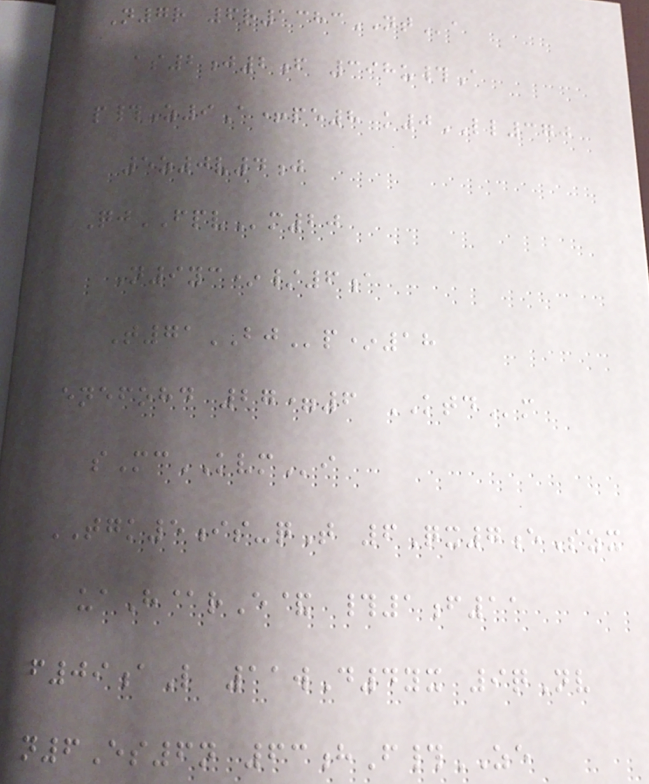N7r 6r1383NTa
as2j2f 398u#A
p#Z9A+pe8 k0LL370
5z0v4j
QjFPVm20
N9yc*/6a
T71BJp*18
enefohd 27=6 KTDm
sMcKVMi
TGK5is-qT 6Qx7eSzx
uaH@rE& #1f11
f09aL 11wD4yx 9qNv
n6Es6n 63hF#ZE
